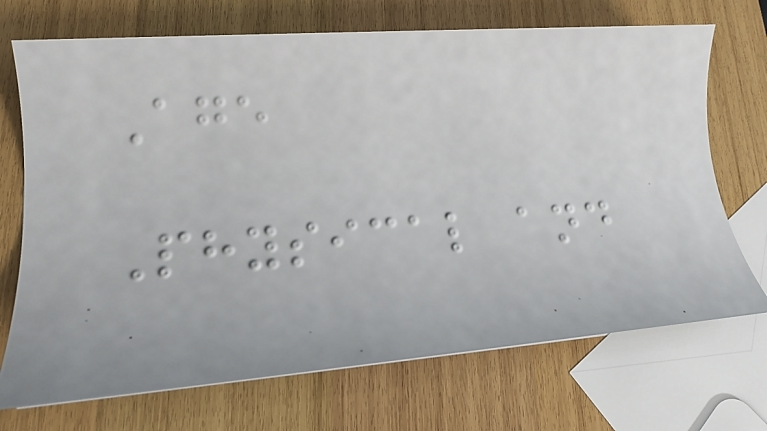Age
Physical and
